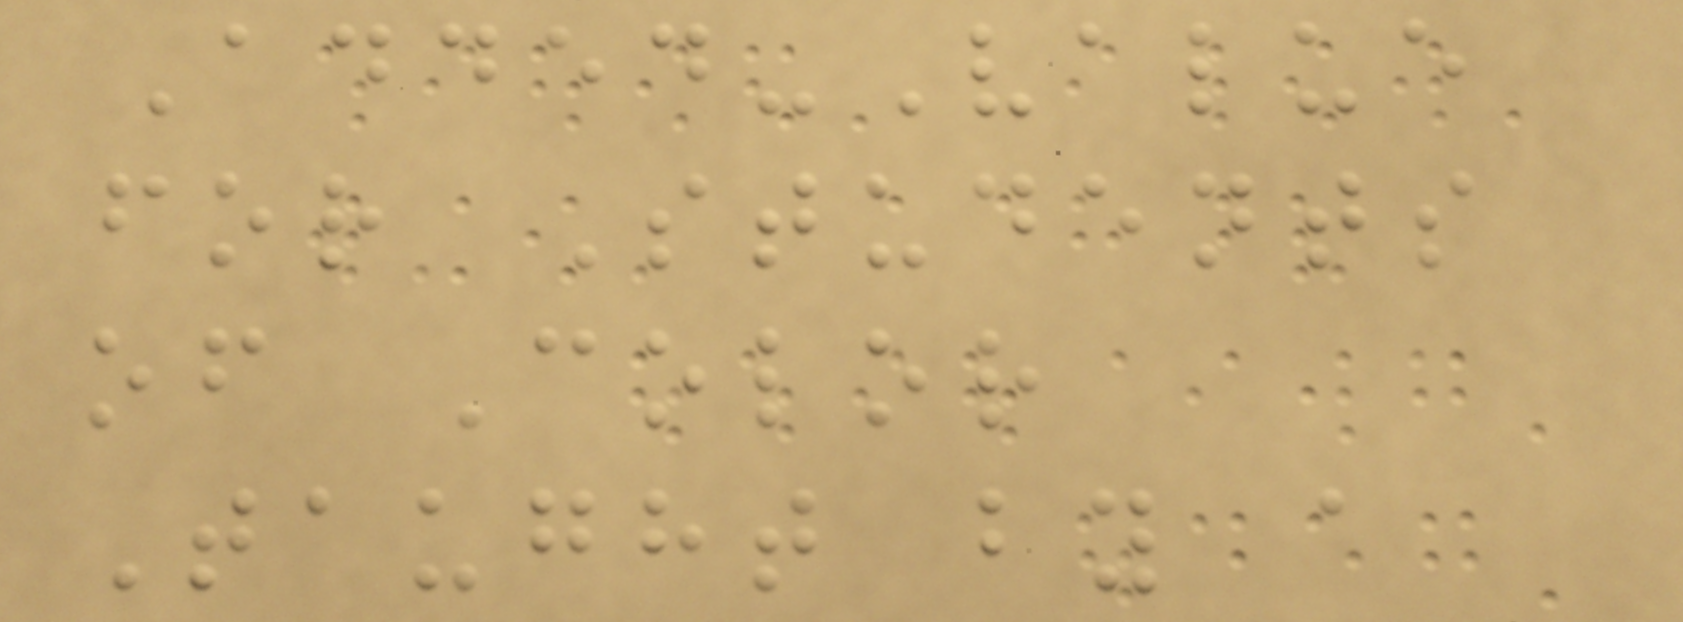Added-Value
for Students
of Color
Taught by a
